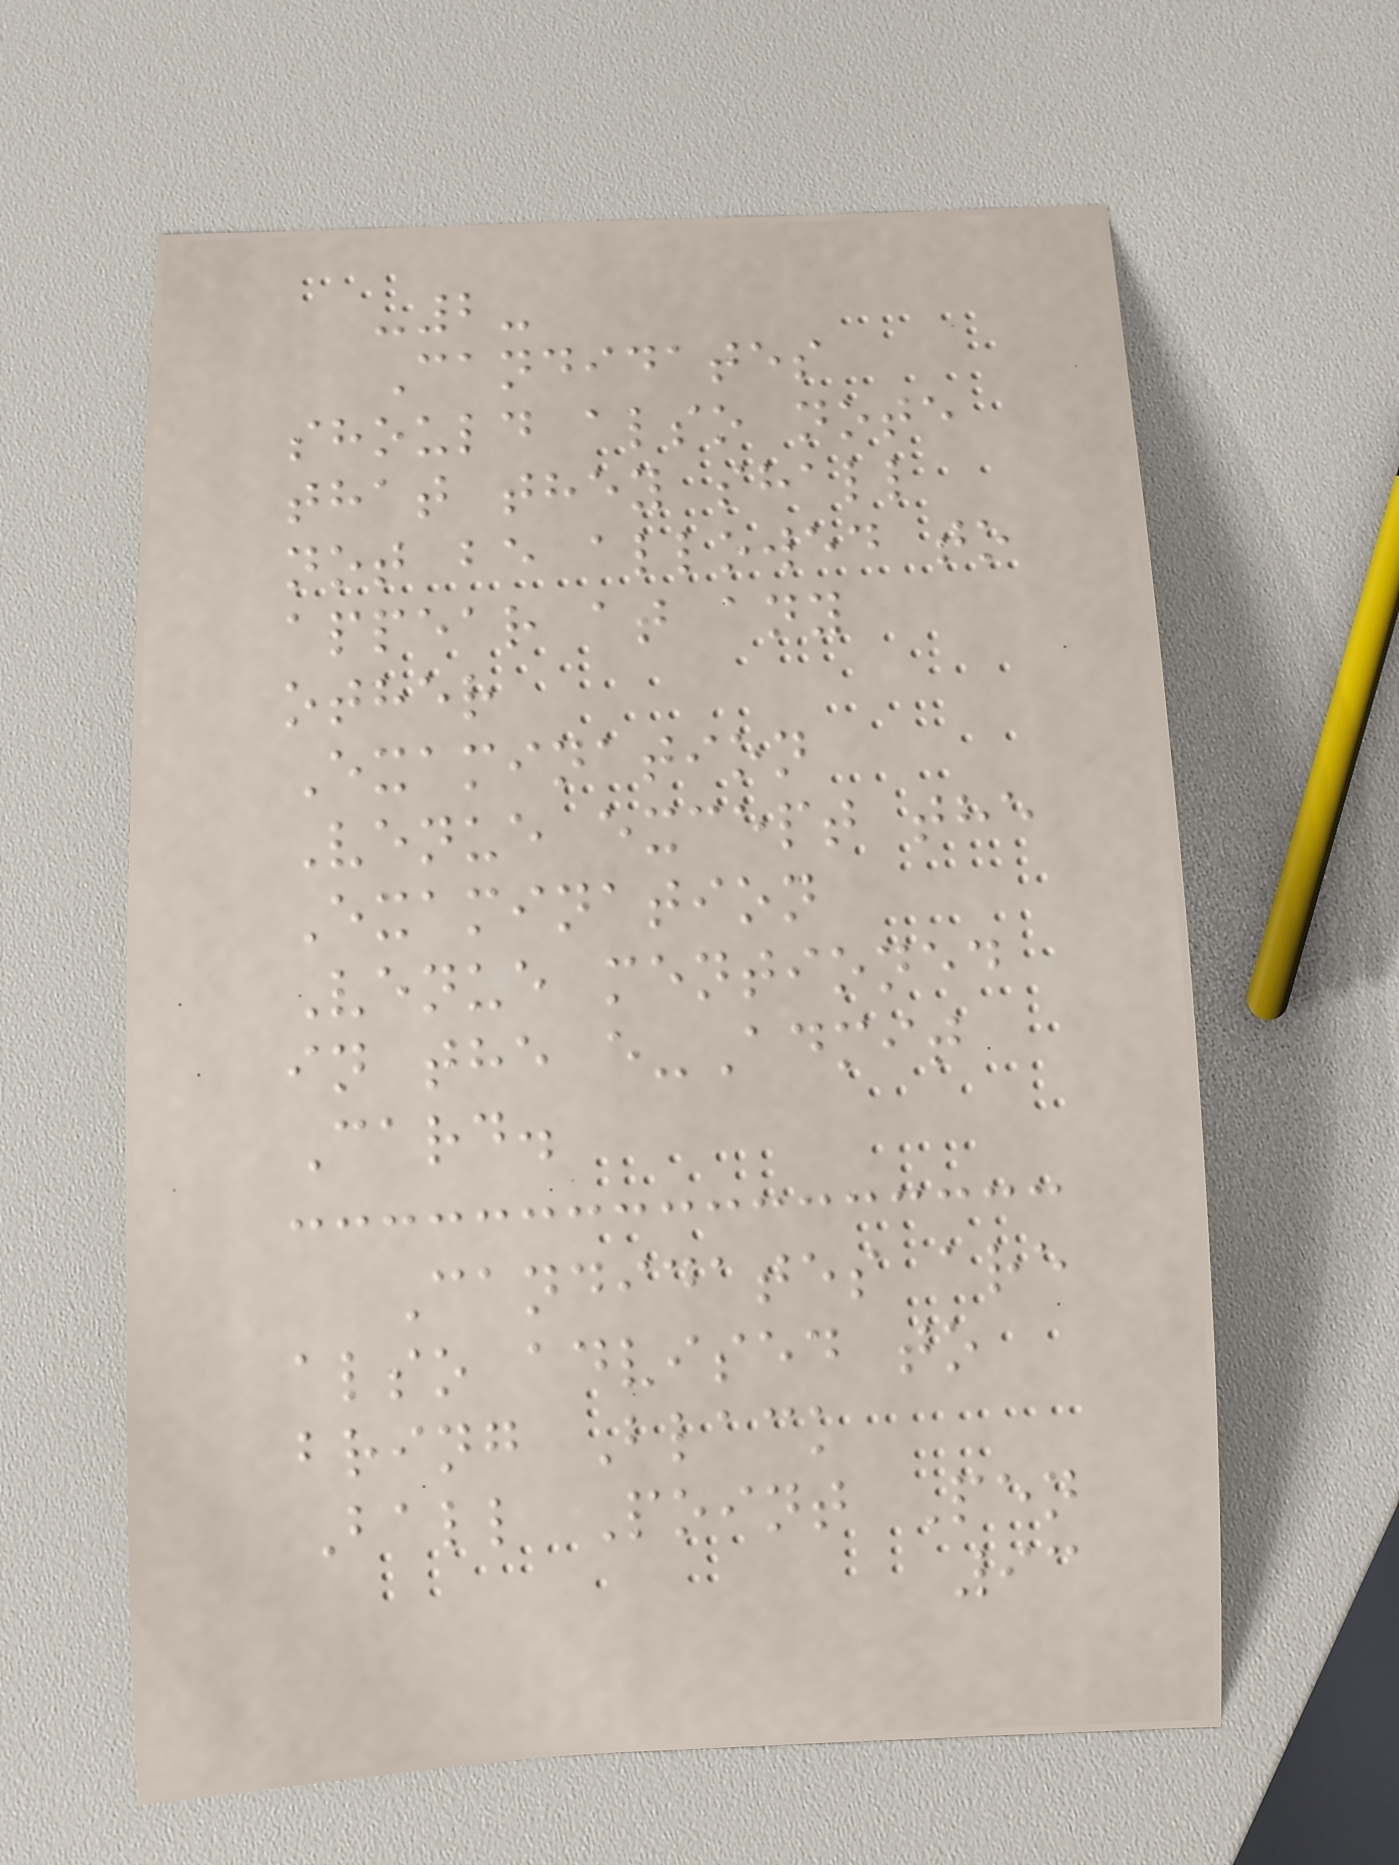-2-
Candidates
should also note
that they shall
not be allowed to
appear at any
other
Examination
Venue except the
Examination
Venue mentioned
in the e-Admit
Card.
Candidates are
also advised to
bring Black
Ball Point Pen
93
